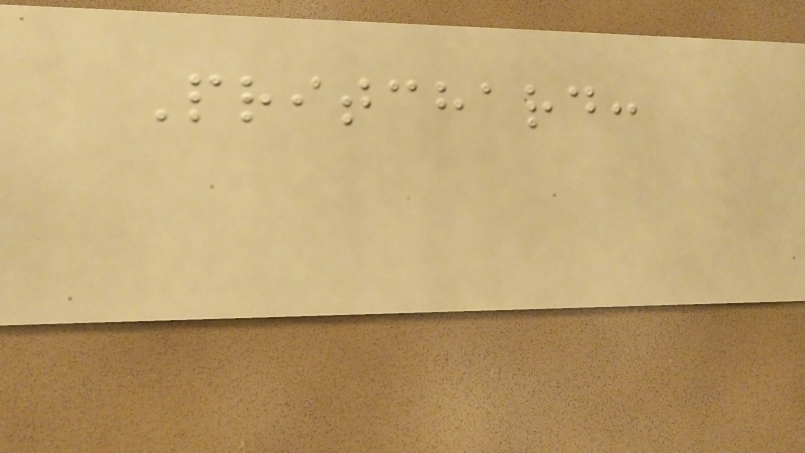Pritchard:
